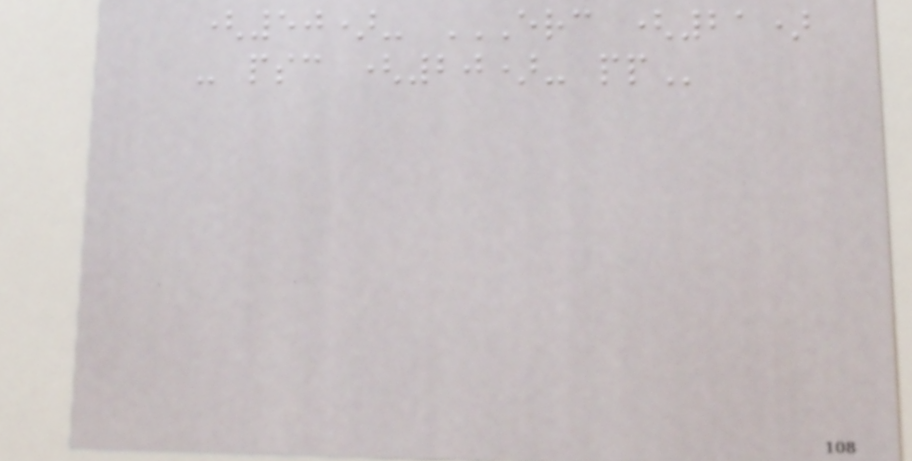(50)- ERC (21)
- PSC (20)- PP
